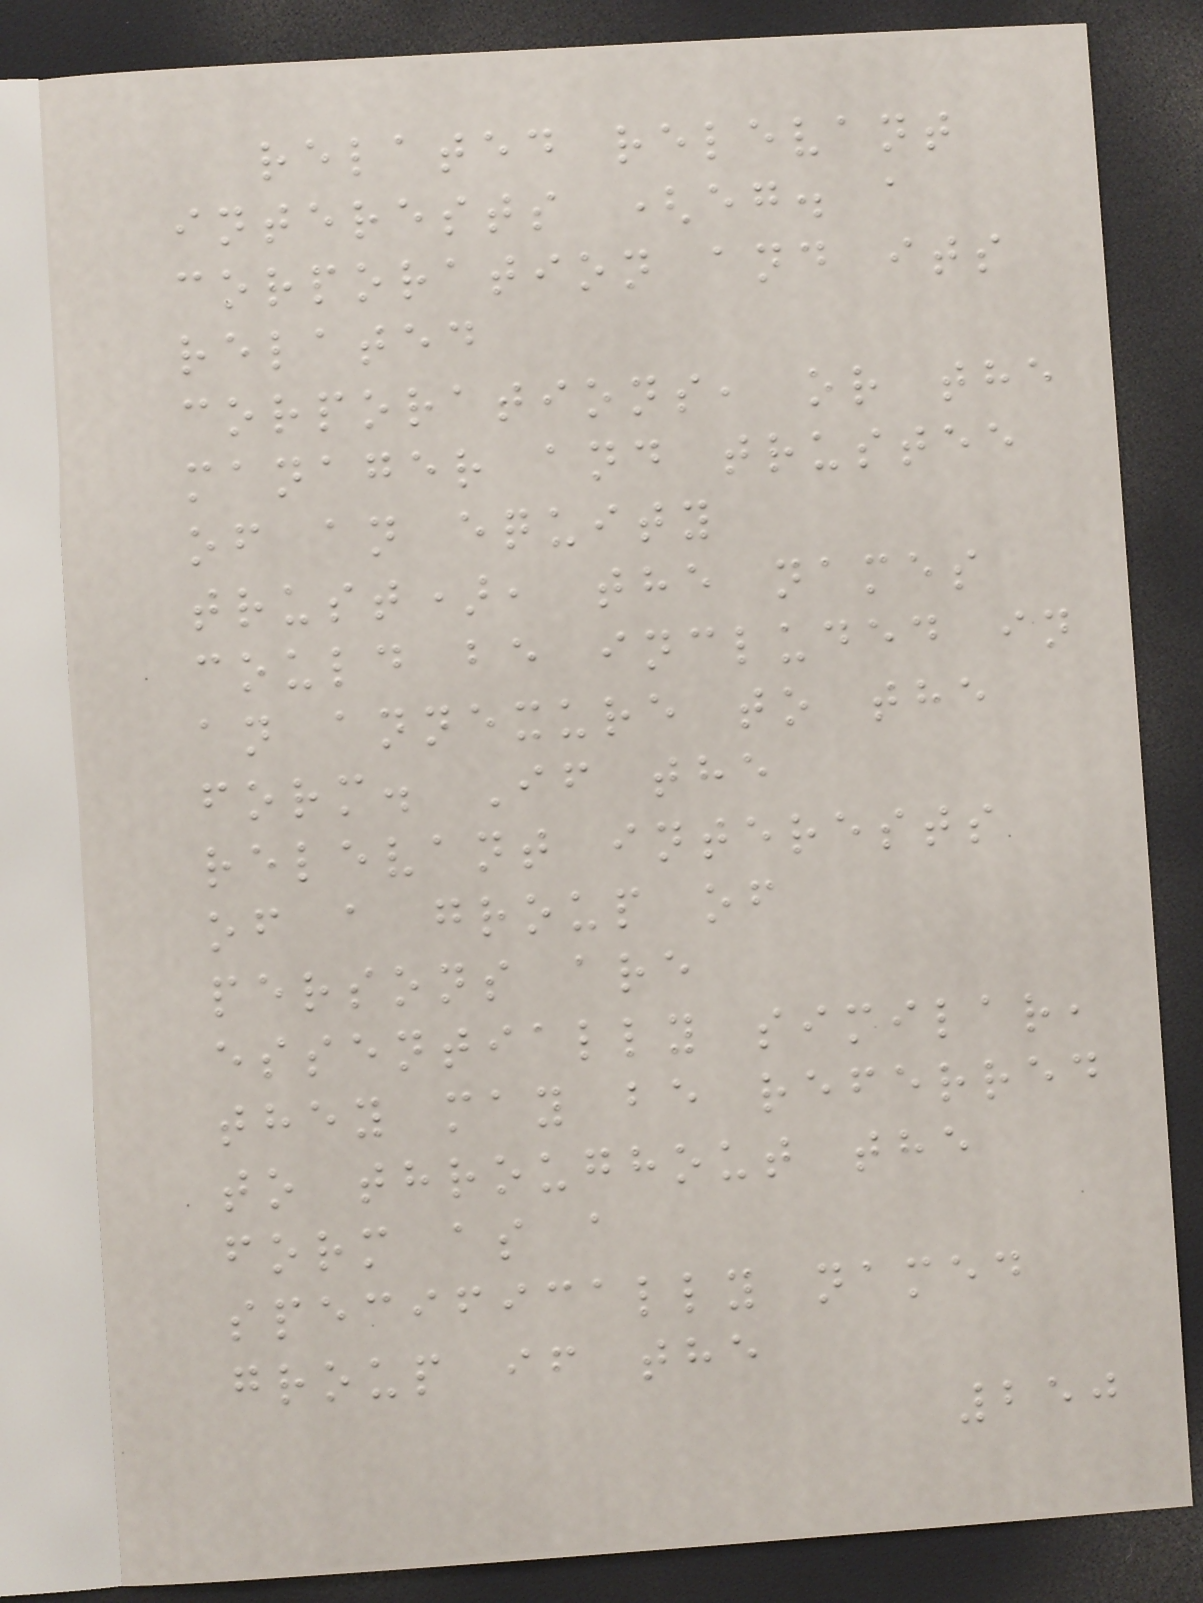related relevant
interests (eg. a
corporation and its
related
corporations, or the
manager and trustee
of an equity
trust), the names
could be included in
an annexure to the
form. If the
relevant interests
of a group of
persons are
essentially similar,
they may be referred
to throughout the
form as a
specifically named
group if the
250
